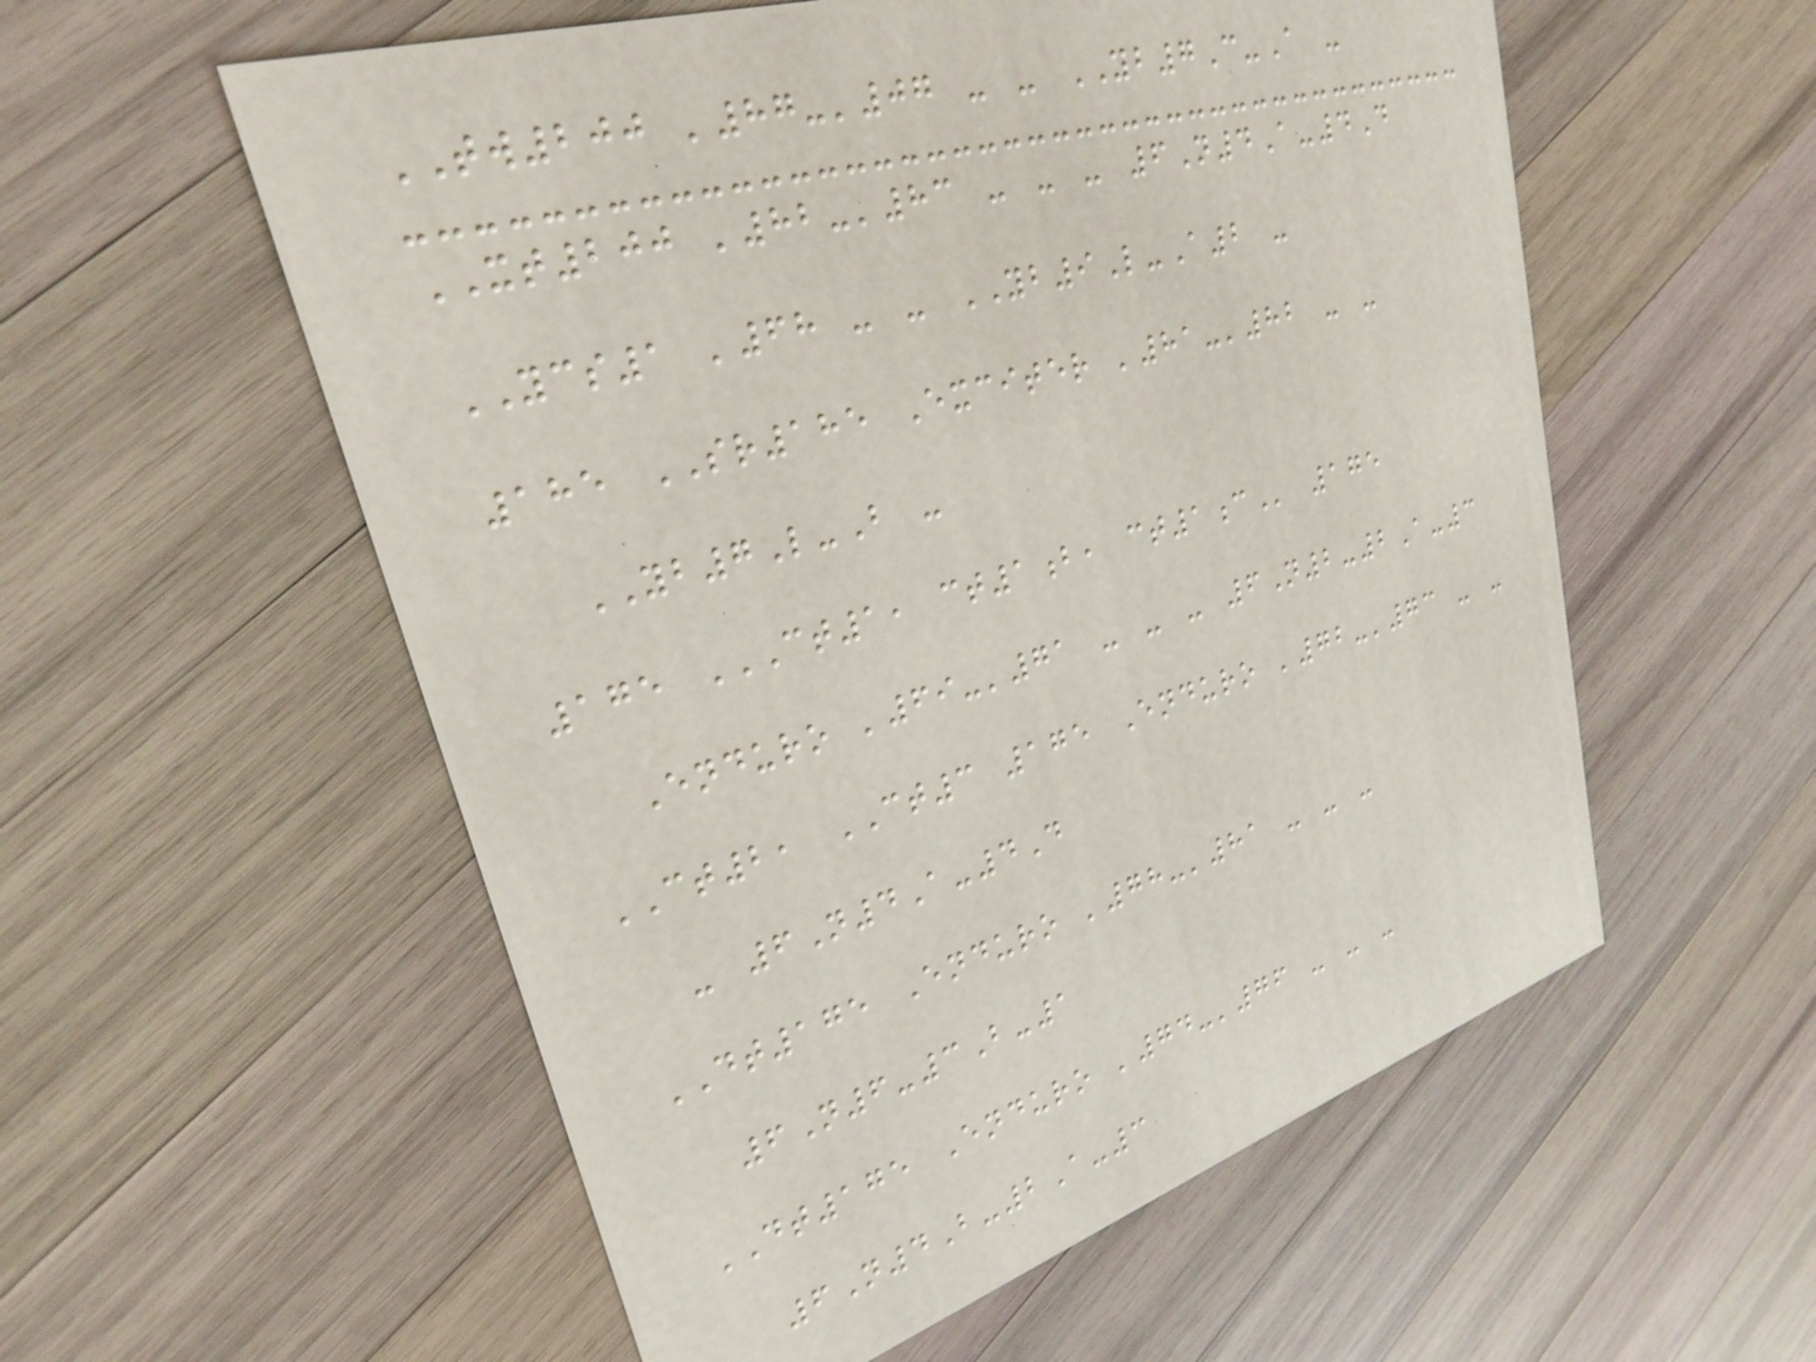TW200 '87-'07 - - YB7C-A -
XT200 '82-'83 - - - 6N4A-4D
YCS1 '68 - - YB9L-A2 -
185 SR185 Exciter '81-'82 - -
YB7L-B -
175 CT1, CT1B, CT1C 175
Enduro '69-'71 - - - 6N2-2A-3
CT2, CT3 175 Enduro '72-'73 - -
- 6N4A-4D
DT175 Enduro '78-'81 - - -
6N6-3B-1
DT175 Enduro '74-'76 - - -
6N4B-2A-3
